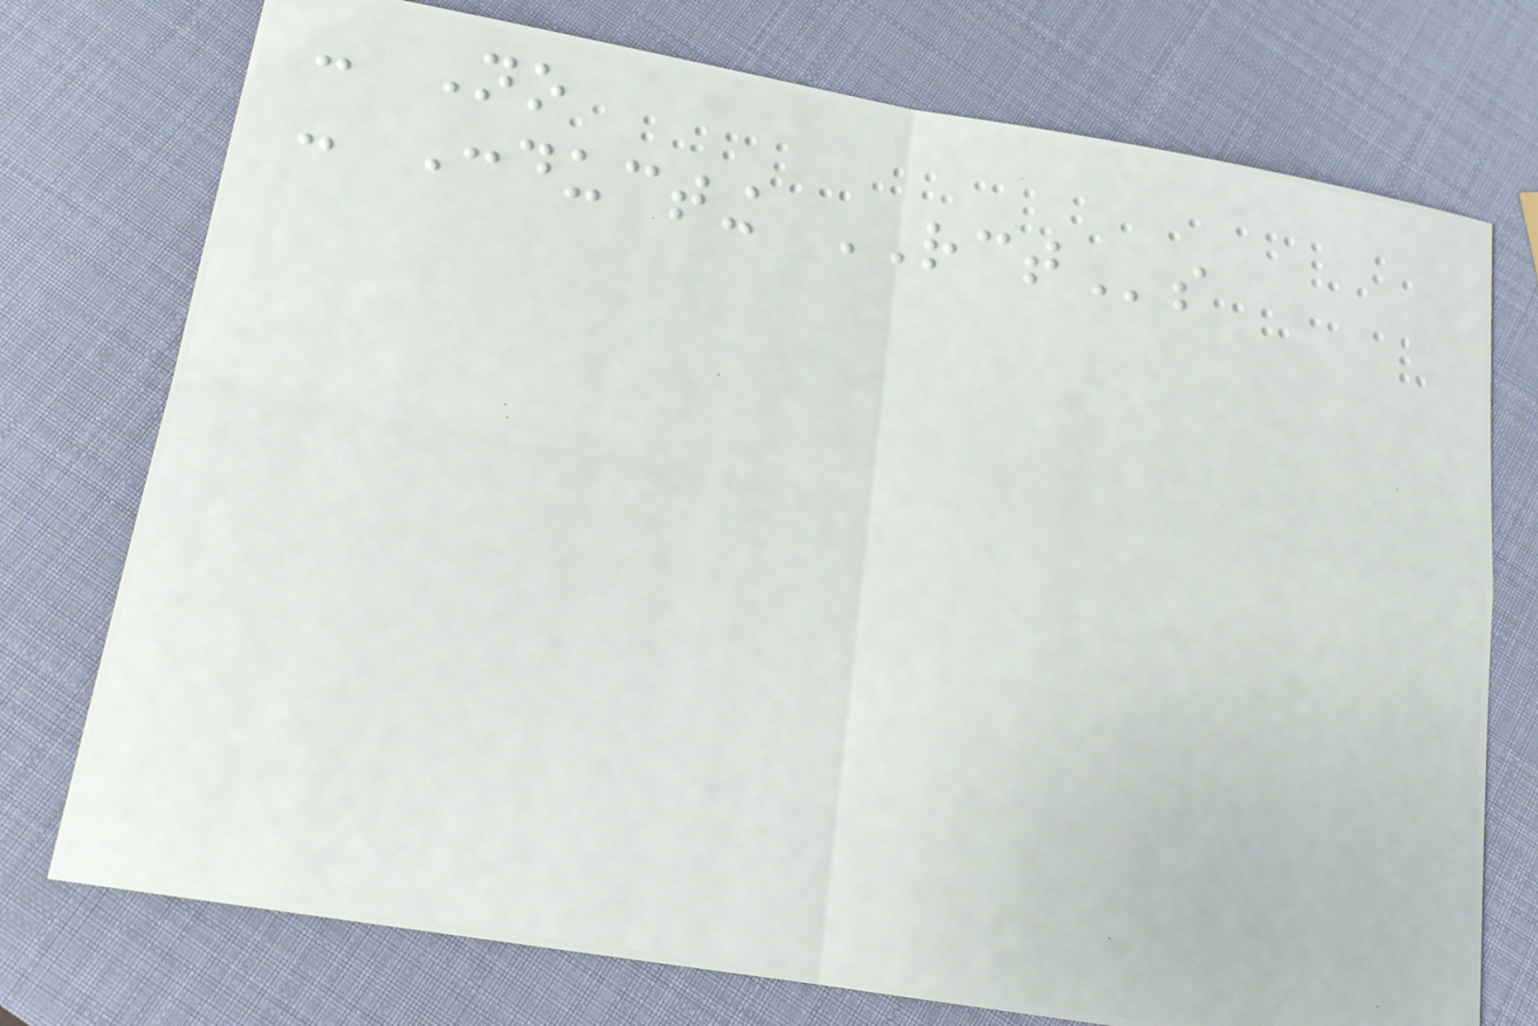- No
- Conducting RCTs
